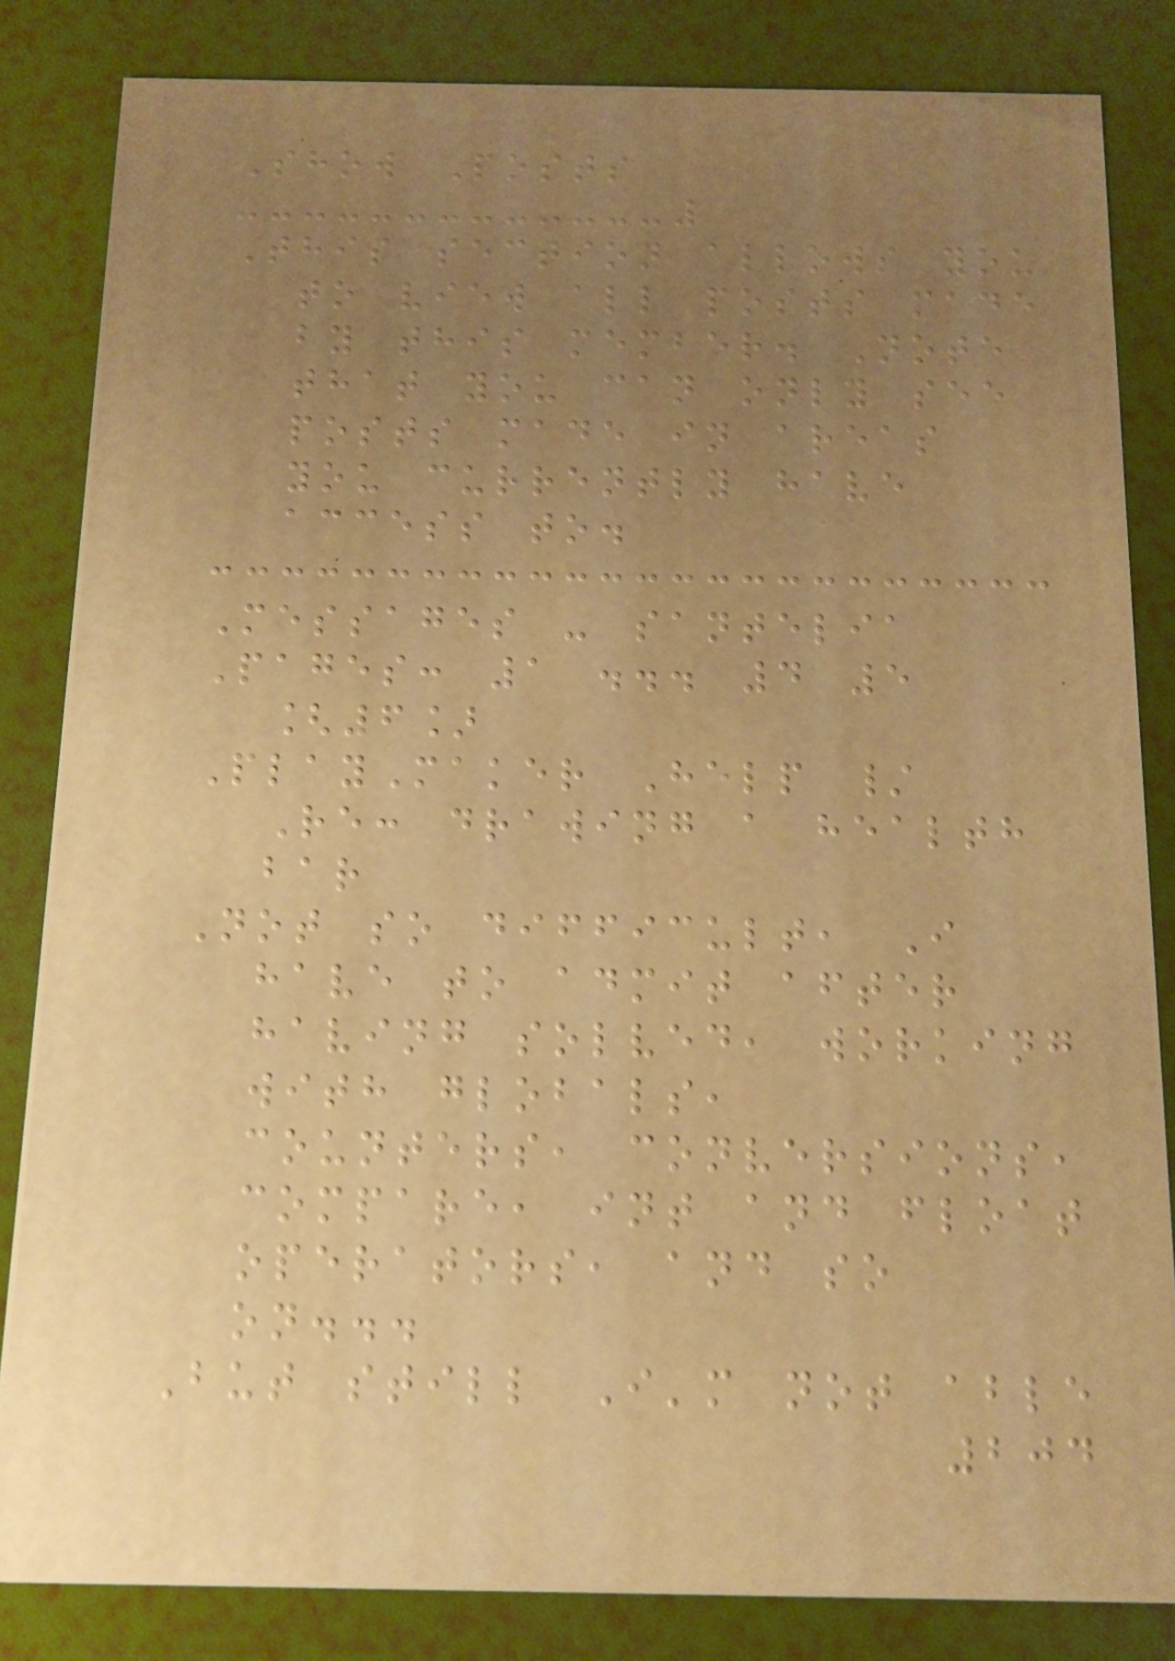Show Posts
This section allows you
to view all posts made
by this member. Note
that you can only see
posts made in areas
you currently have
access to.
Messages - santelia
Pages: 1 ... 4 5
[6]
PlayMaker Help /
Re: drawing a health
bar
Not so difficult, I
have to admit after
having solved, working
with globals,
counters, conversions,
compare, int and float
operators, and so
on...
But still I'm not able
204
